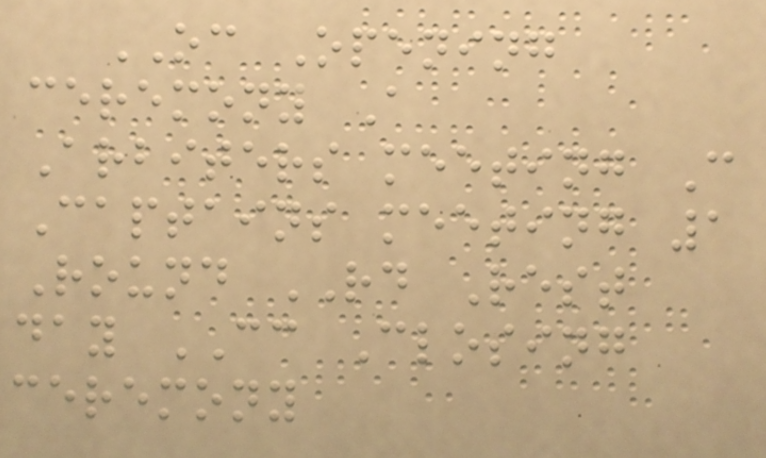OC Opening
ceremony A
Arbiters meeting C
Captains meeting 1
Round RD Rest
day CC Closing
ceremony
